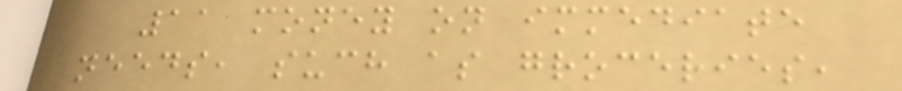11 money on immediate
needs, such as groceries,
